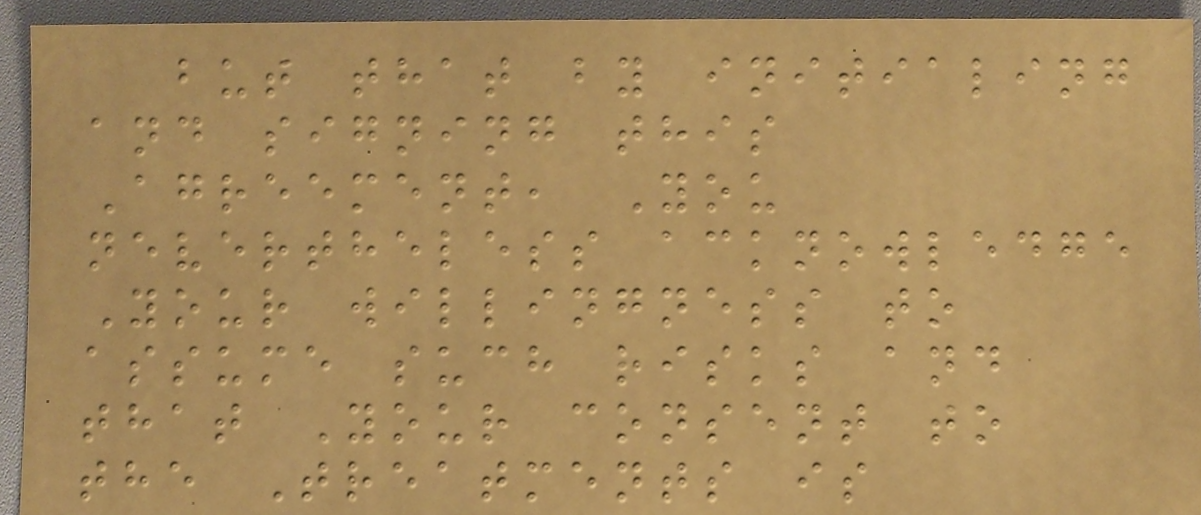but that by initialing
and signing this
Agreement, You
nevertheless acknowledge
Your willingness to
assume such risks and
that Your consent to
the Treatments is
